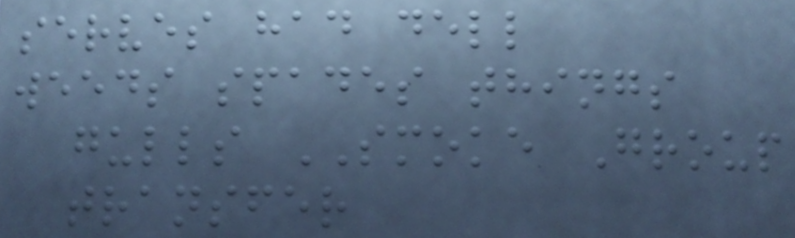serves had dell
weeds spades things
gulls SMOKE Group
transfer
